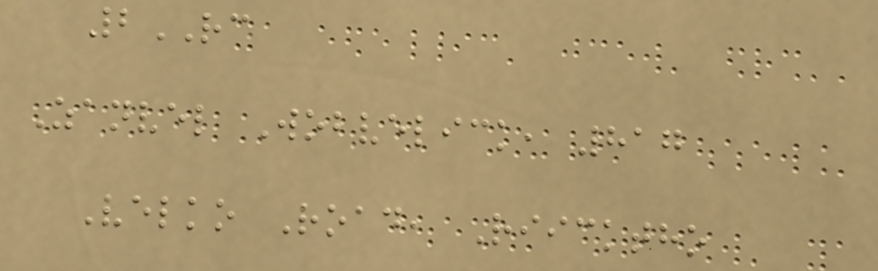2RC
Zanvel Wobvelick, 817
Velko Road, Riicktho
